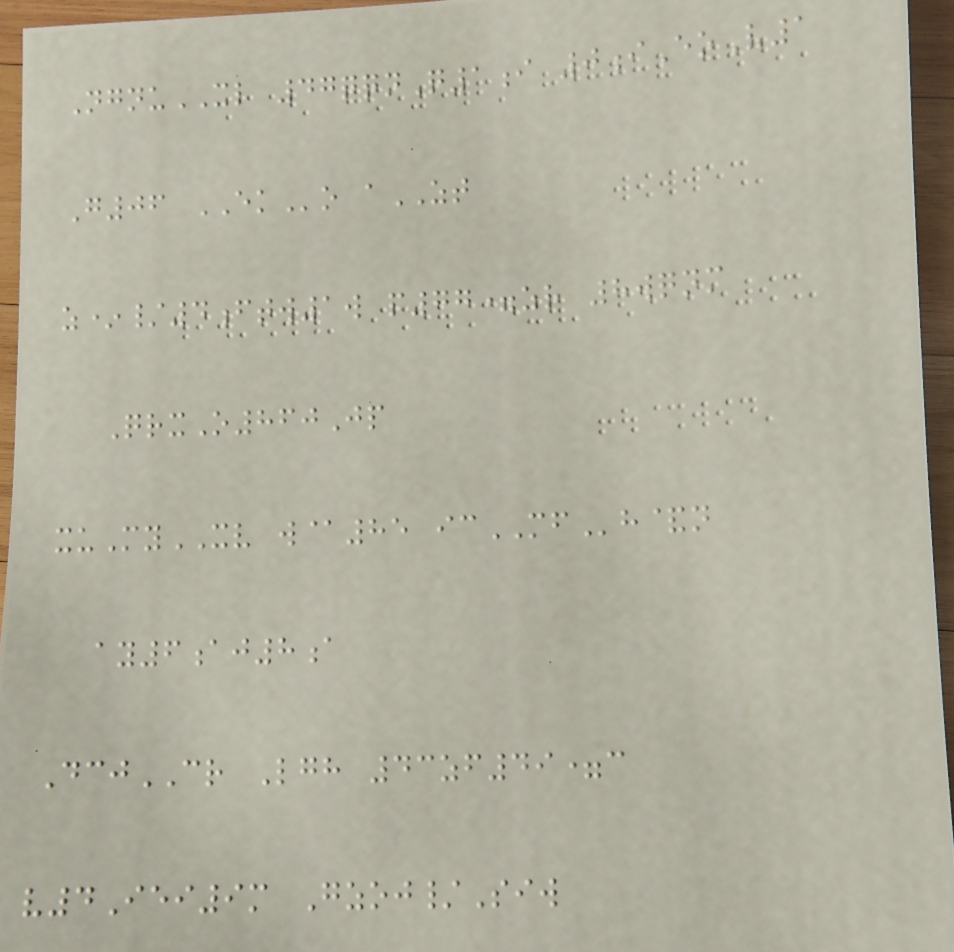NgnuXL 47qqnQ1i 0iEoV1
G06 EKo aZT
z*/4ftw1w p77=zr 8wqnm
QrxO860Jp
xuMyXV w@85 icMFh&n
ay6aj8a
DcjCR Lgh 43zf49=c
v4Iei9m Gzoj/Siw
